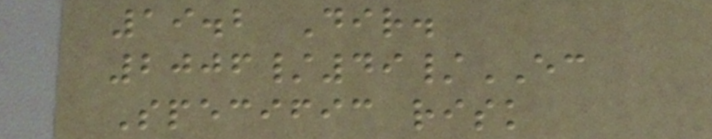19.2 Dir.
2006/49/EC
Specific risk
